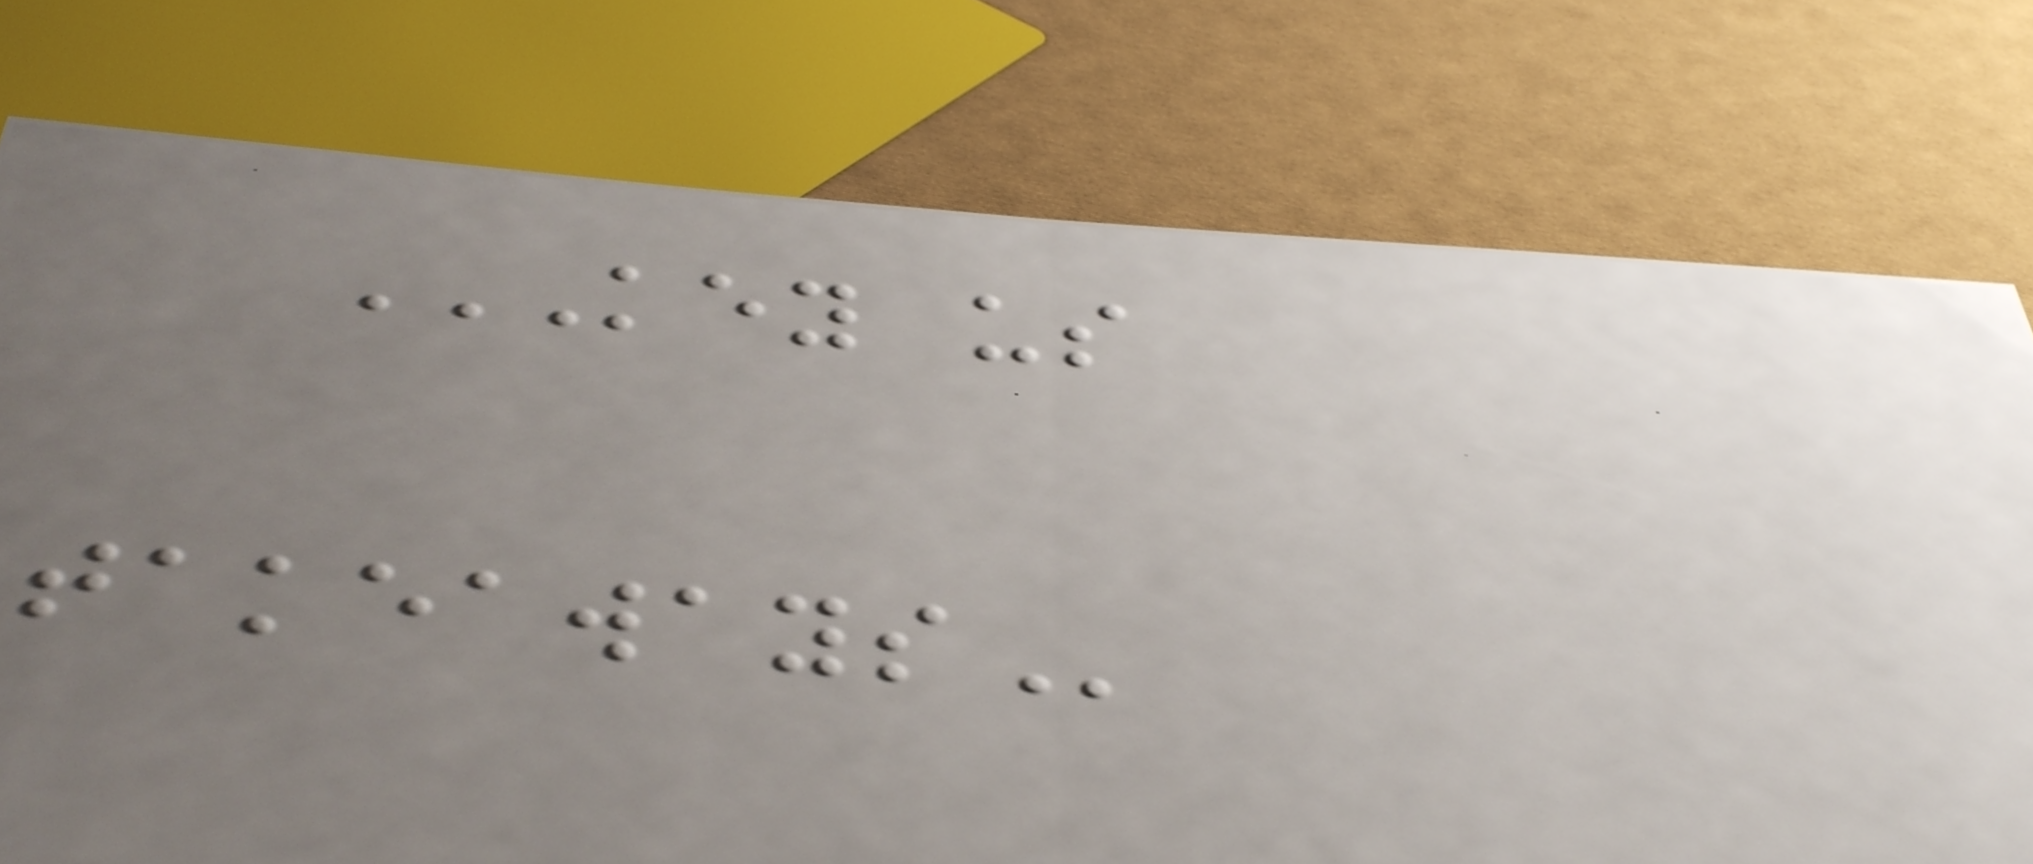KEY US
TAKEAWAYS
